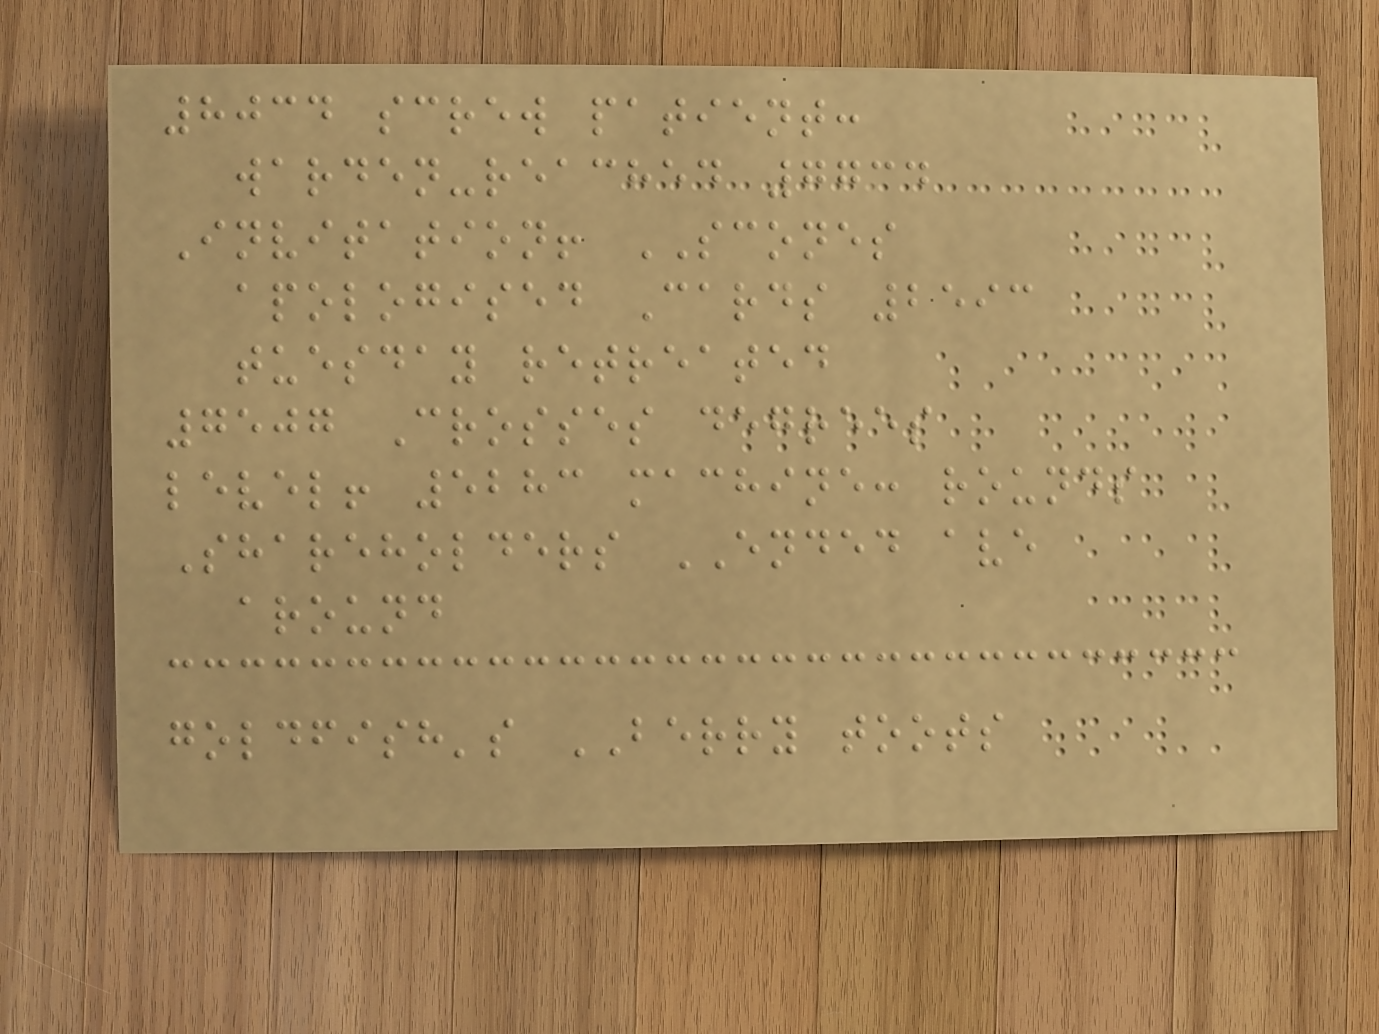8034 screw patient:
warden-reached 7734
Invitation! SCONES
apologised Cards 2593
tuesday retreated
7507 Crosses degrees
level! 5283 machine: rounds
Shareholders ENDED ave
around
goldfish's BERRY toots
